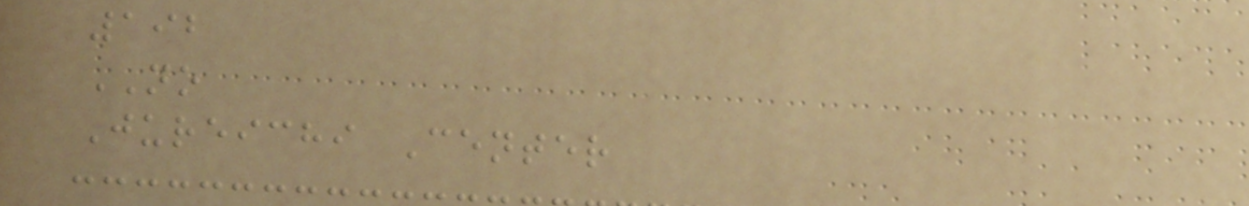192
NO
Jureichi Center
